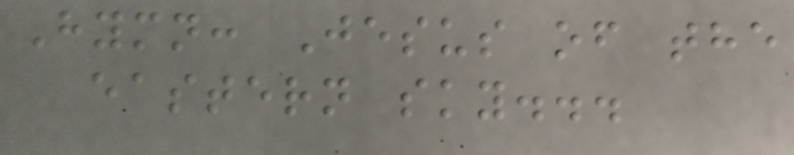Hymn: Jesus of the
eastern sky...
